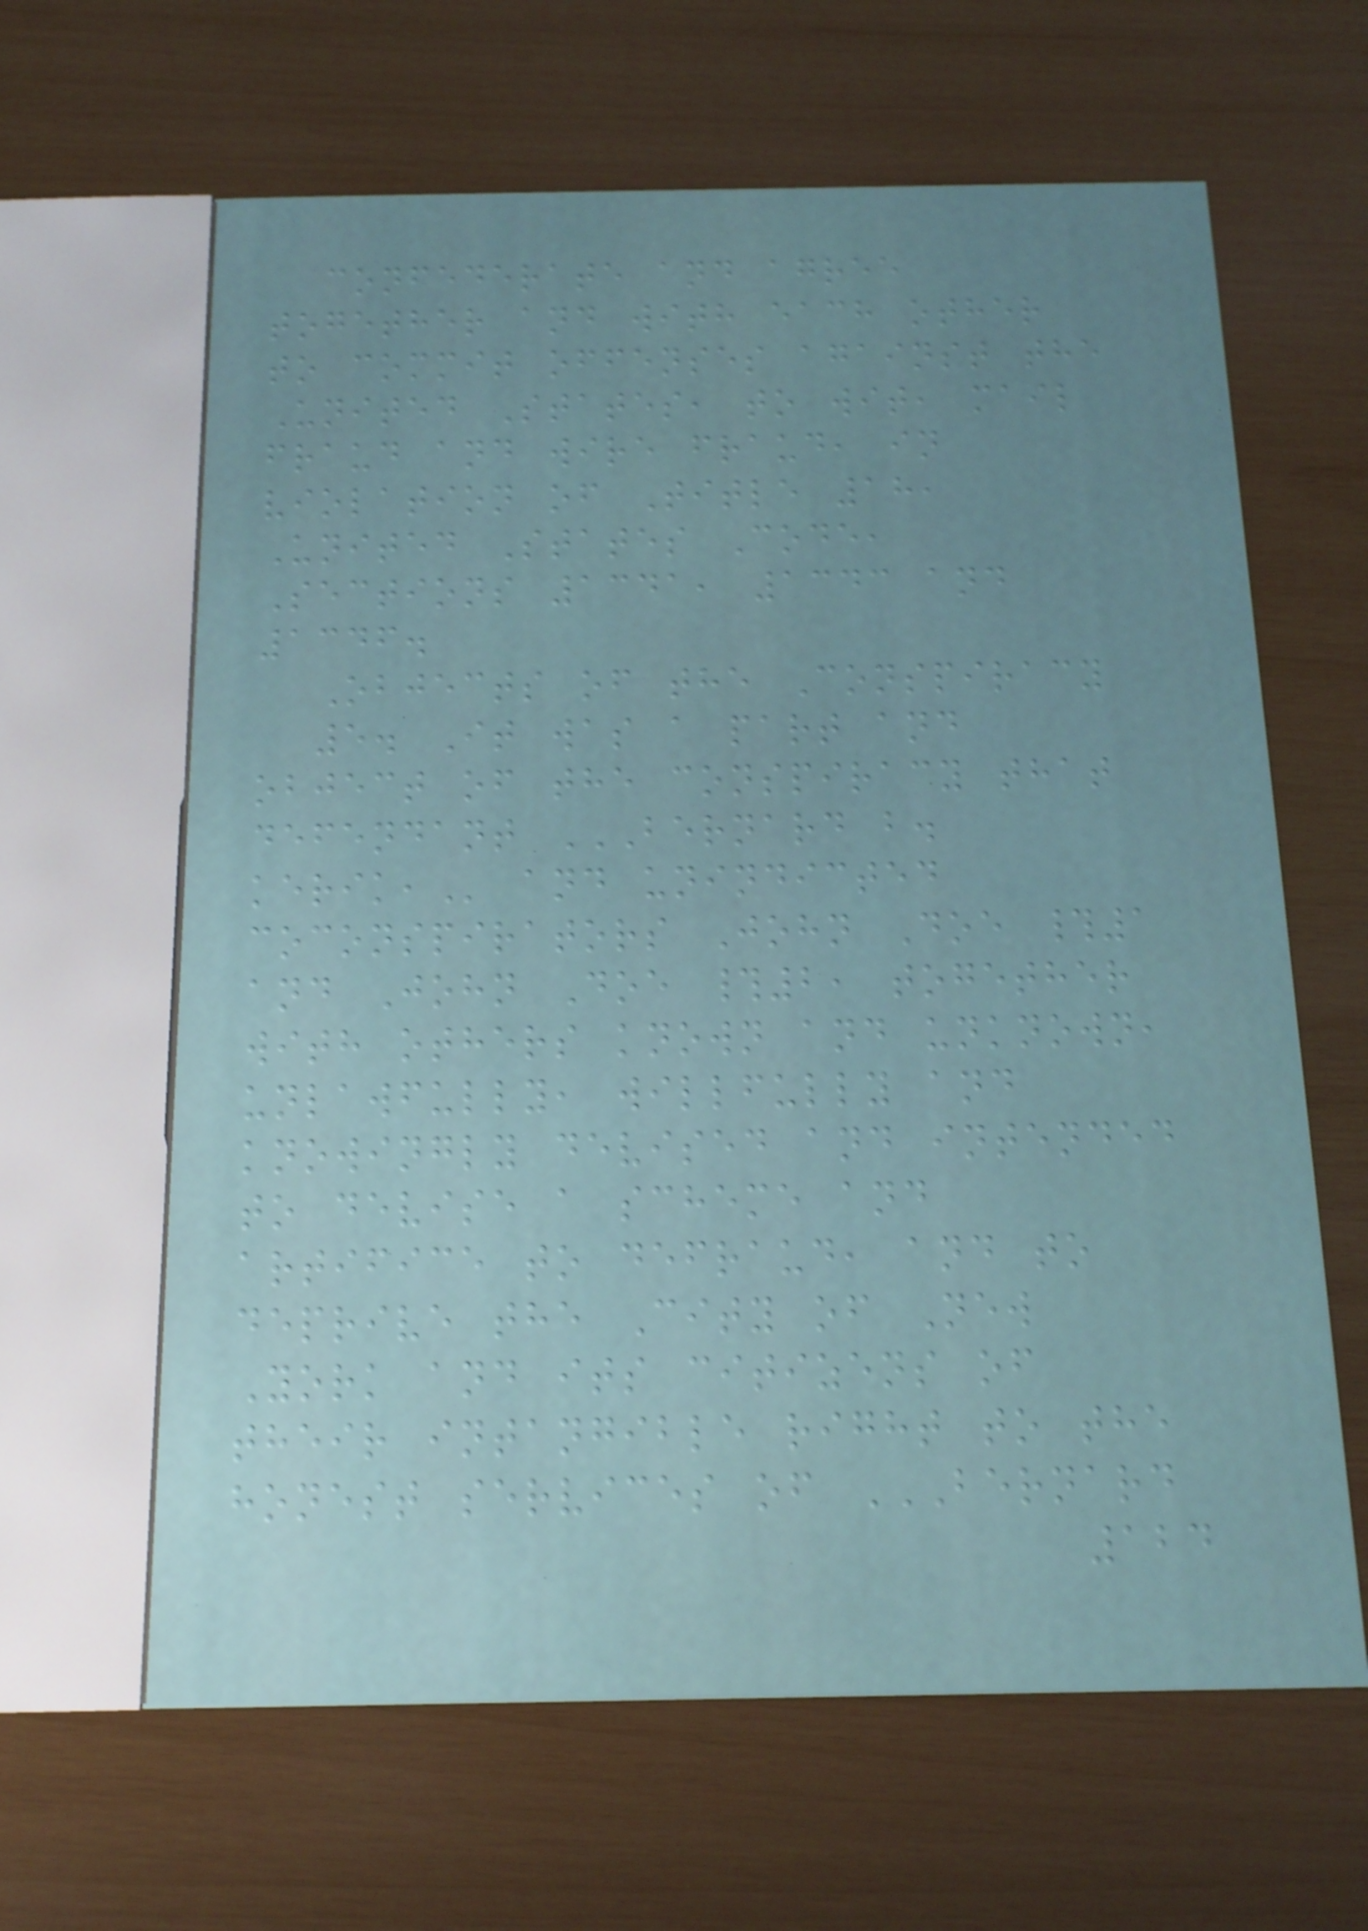confederate and agree
together and with each other
to commit offenses against the
United States, to wit, mail
fraud and wire fraud, in
violation of Title 18,
United States Code,
Sections 1341, 1343 and
1346.
Objects of the Conspiracy
5. It was a part and
object of the conspiracy that
defendant BERNARD B.
KERIK, and unindicted
coconspirators John Doe #1
and John Doe #2, together
with others known and unknown,
unlawfully, willfully and
knowingly devised and intended
to devise a scheme and
artifice to defraud, and to
deprive the City of New
York and its citizens of
their intangible right to the
honest services of BERNARD
124
